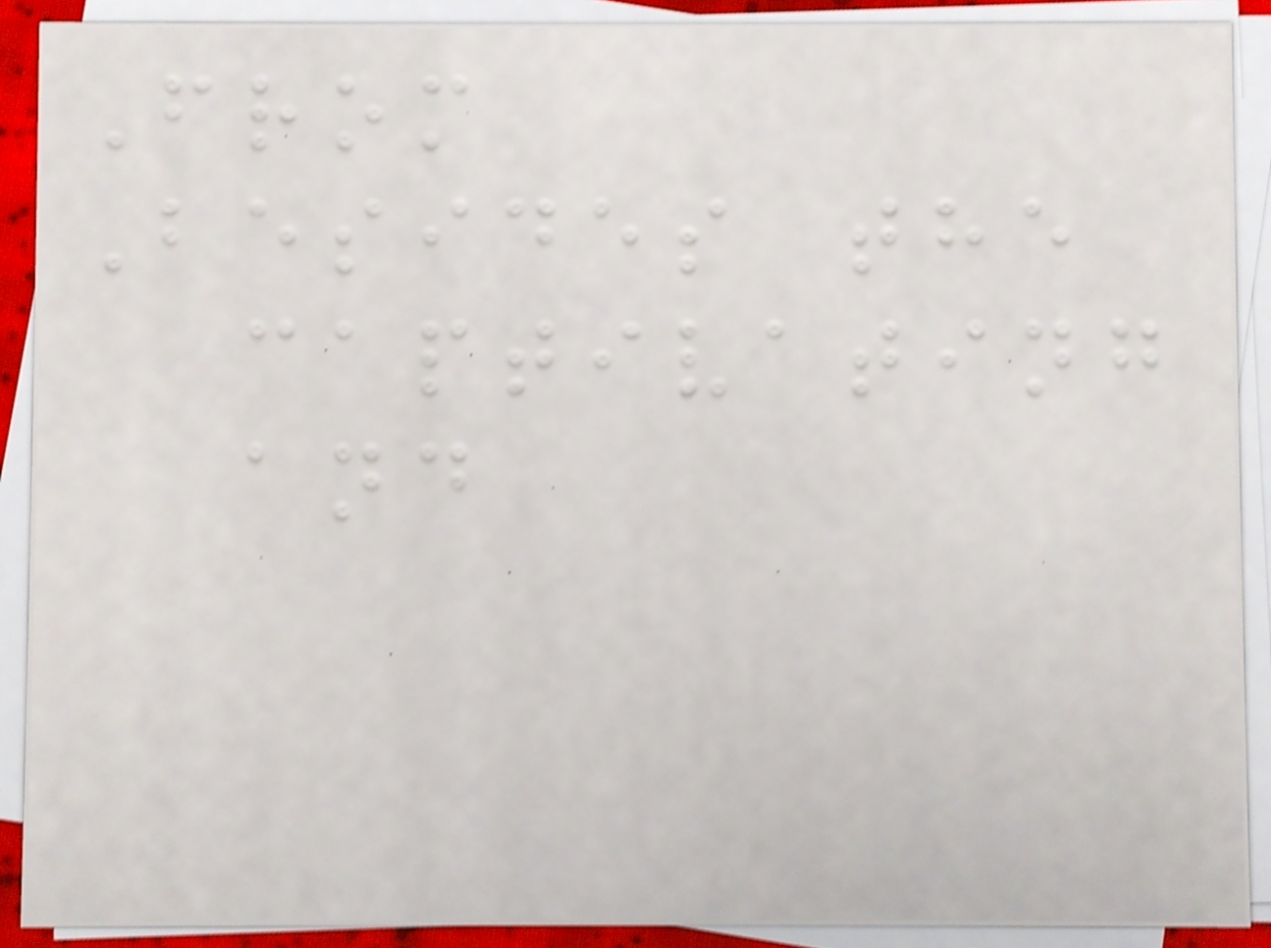From
Besides the
captivating
and
